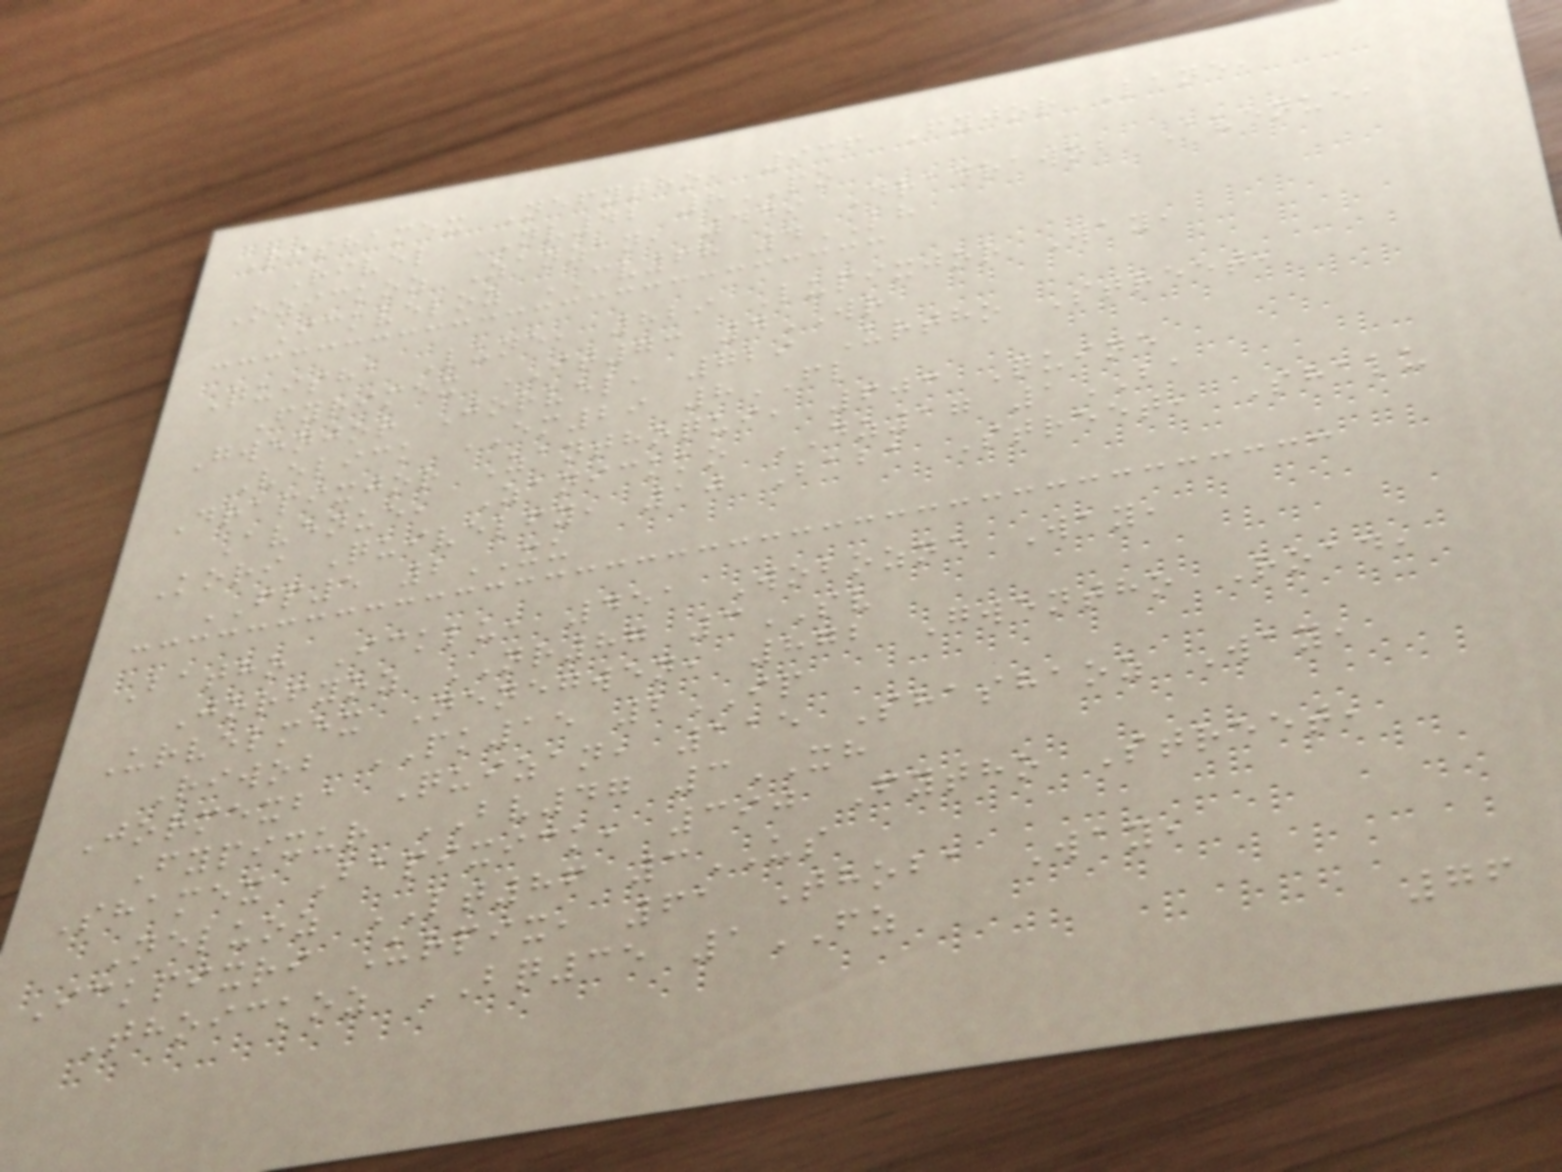Rishamex Nefytho, 936 Fyjor Lane,
Rivel NV42 8PO
Ozickoz Zanzan, 449 Dradrawob Avenue,
Ickveloz CV68 4LH
Quisha Lune, 829 Lupixjor Way,
Fyrimex IT73 4WR
Gwenjor Jorvel, 729 Urtho Street,
Velick EM29 8FL
Drapixjor Zanthoqui, 603 Quine
Avenue, Zanickko DZ17 1BA
Kori Quivelfy, 10 Baba Street, Shalu
FP5 2XU
Batho Icklu, 451 Wobozne Way,
Jorfyoz NR87 3SV
Urvelmex Nenegwen, 872 Gwentho Road,
Riwob PK15 2IP
Jormexba Quizan, 115 Shashaoz Way,
Fypixur BV47 3XH
Shamex Bapixick, 390 Fytho Street,
Neluoz LT86 3US
Ickpixri Urpix, 61 Thoba Way,
Thoickoz BQ35 1FZ
76
